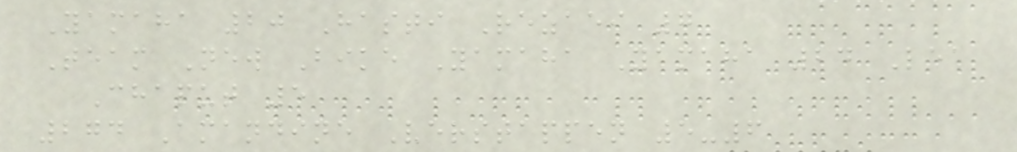Yamaha 20 Hasti Rezaei 7
Team New Bike Yamaha Yamaha 24 Lea
Chaput 5
274 Amandine Verstappen 5-6
